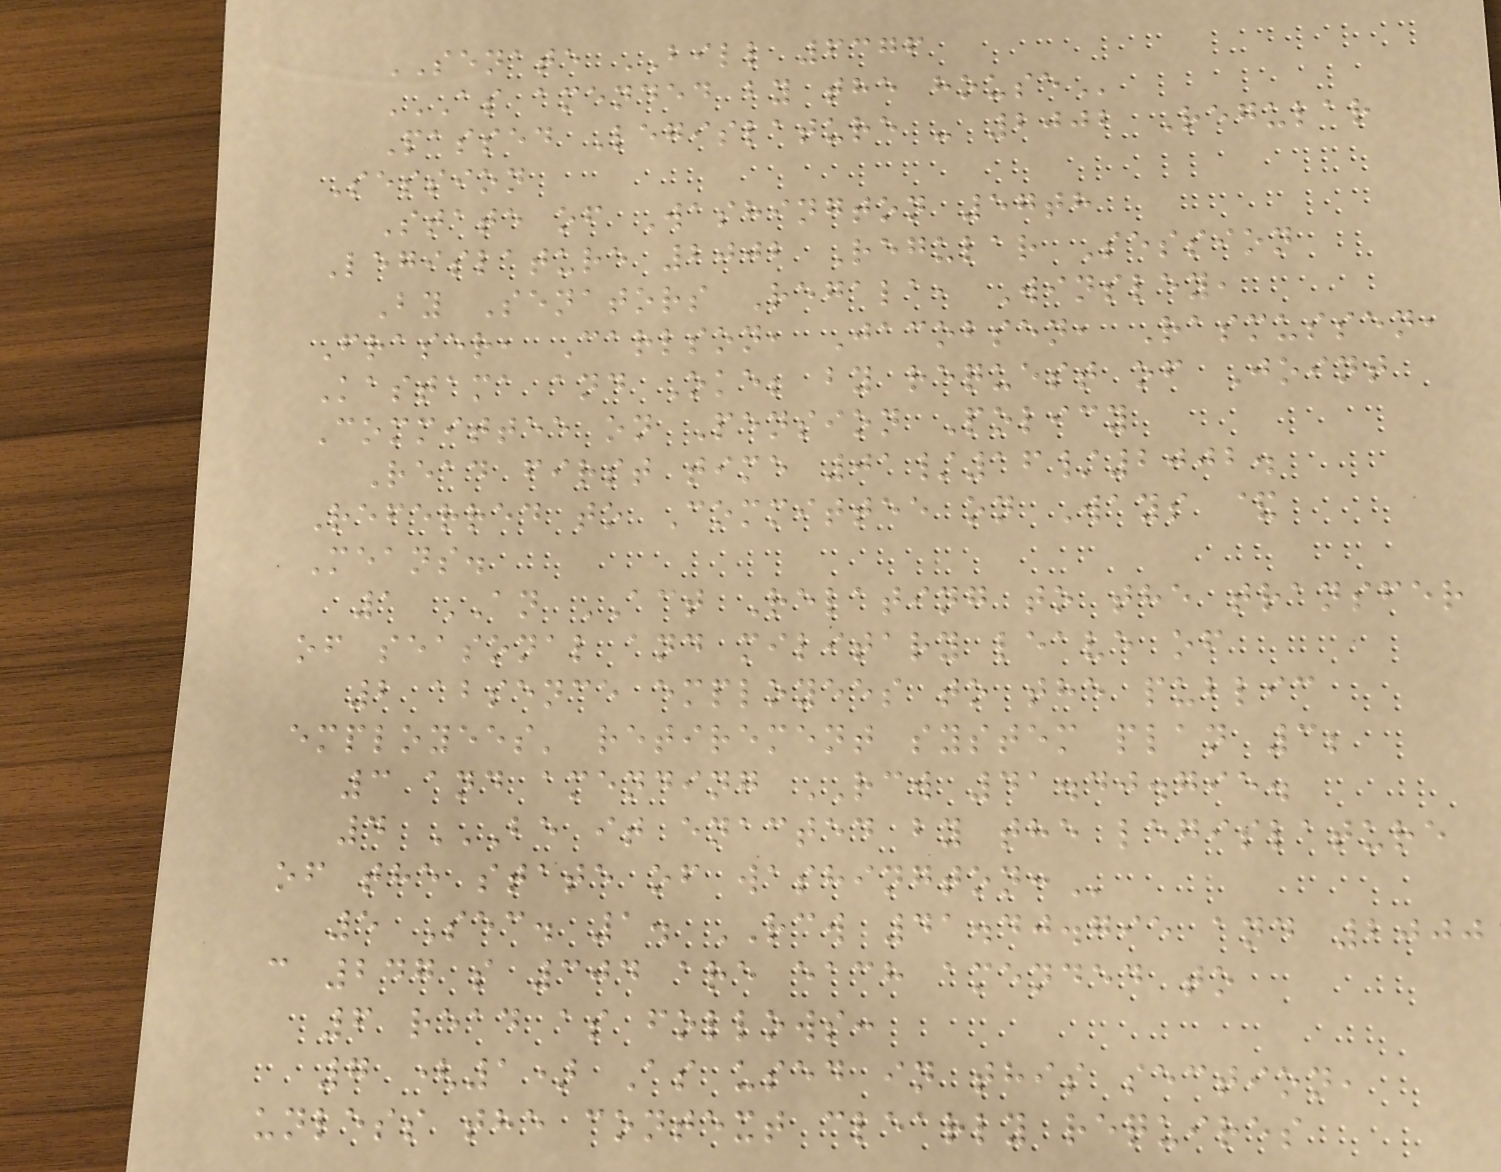SENATE BILL 6376
AS AMENDED BY THE HOUSE
Passed Legislature - 2002 Regular
Session
State of Washington 57th
Legislature 2002 Regular Session
By Senators Regala, Winsley,
Fraser, Carlson, Jacobsen, Rasmussen,
Kastama and Oke; by request of Joint
Committee on Pension Policy
Read first time 01/16/2002.
Referred to Committee on Ways &
Means.
1 AN ACT Relating to the transfer
of seasonal and military leave of
2 absence employees to the public
employees' retirement system plan 3;
3 and amending RCW 41.40.795.
4 BE IT ENACTED BY THE LEGISLATURE
OF THE STATE OF WASHINGTON:
5 Sec. 1. RCW 41.40.795 and 2000
c 247 s 304 are each amended to
6 read as follows:
7 (1) As used in this section,
unless the context clearly requires
